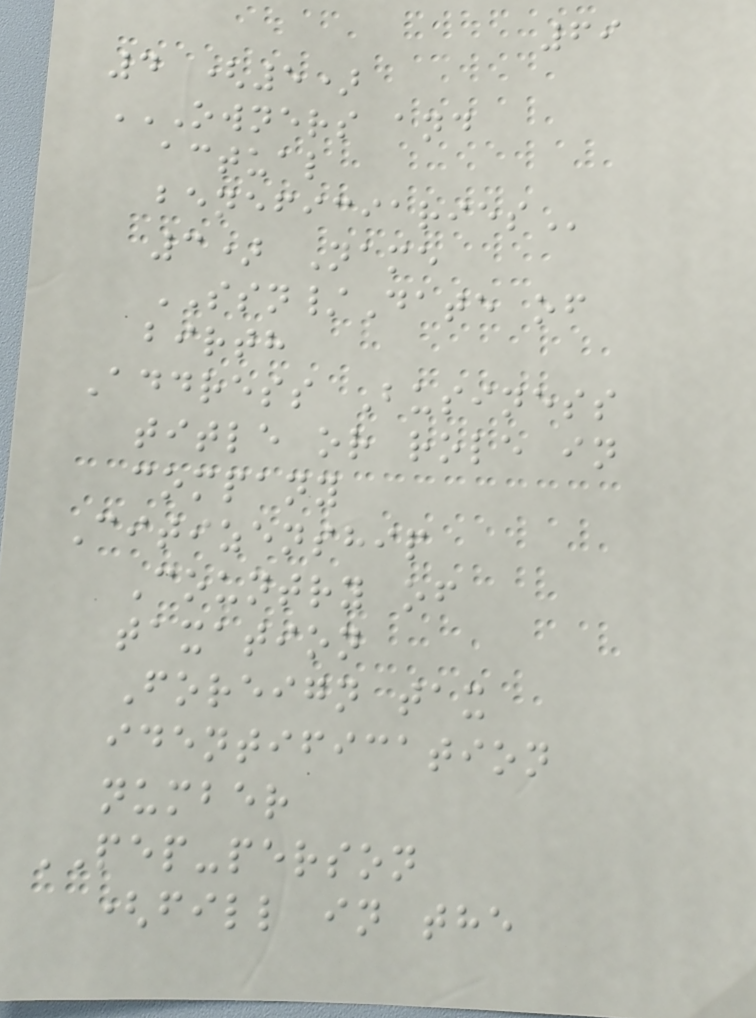69
4 (5)
OWNERS AND
ACTUAL
BENEFICIARIES
3) Name
SSN/Date of
birth
Address Business
title or role in
company
Citizenship
Country of
taxation
Foreign tax
identification
number
PEP-person
(fill in the
